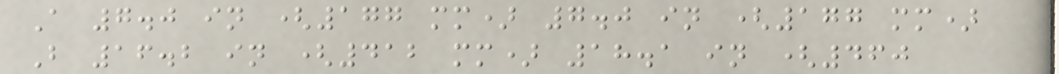A 7.0 in (177 mm) 7.0 in (177 mm)
B 16.2 in (412 mm) 18.1 in (460
